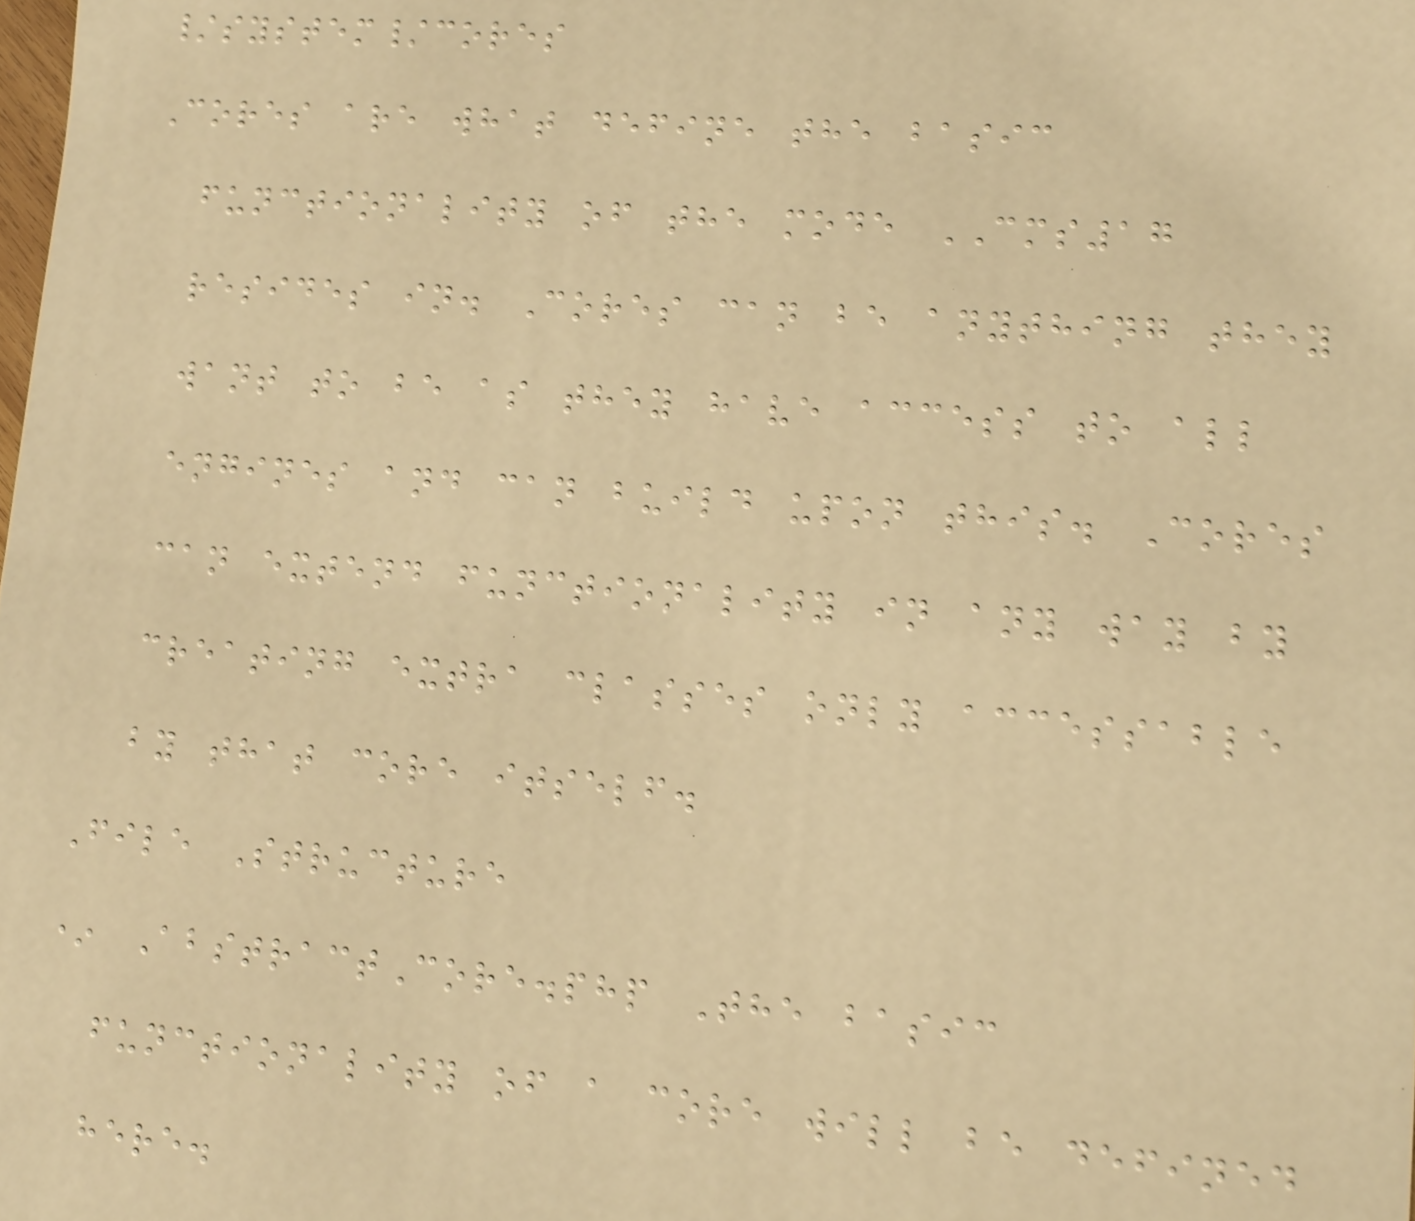/system/cores
Cores are what define the basic
functionality of the mode CMS17
resides in. Cores can be anything they
want to be as they have access to all
engines and can build upon this. Cores
can extend functionality in any way by
creating extra classes only accessable
by that core itself.
File Structure
* AbstractCore.php The basic
functionality of a core will be defined
here.
